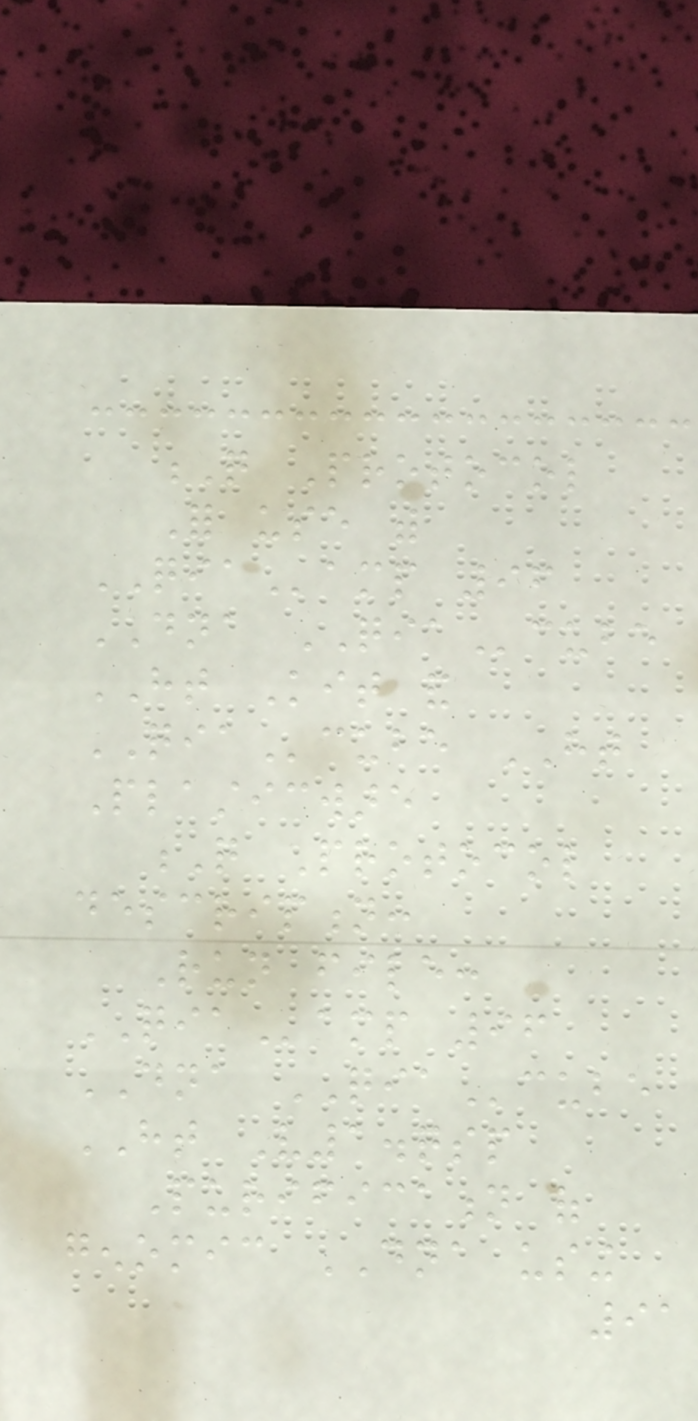Q Protocol
For use with
QIAamp 96
DNA QIAcube
HT Kit and
QIAcube HT
Plasticware
Q Protocol
description:
Run file:
QIAamp 96
DNA QIAcube
HT V1.qsp
Purification of
genomic DNA using
91
